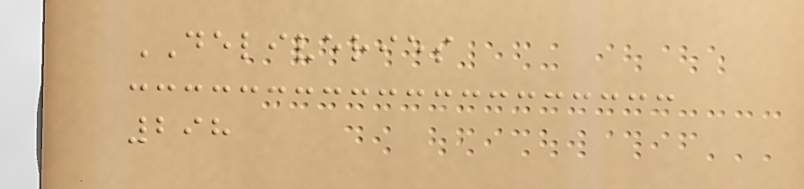DELIVERIES
298
